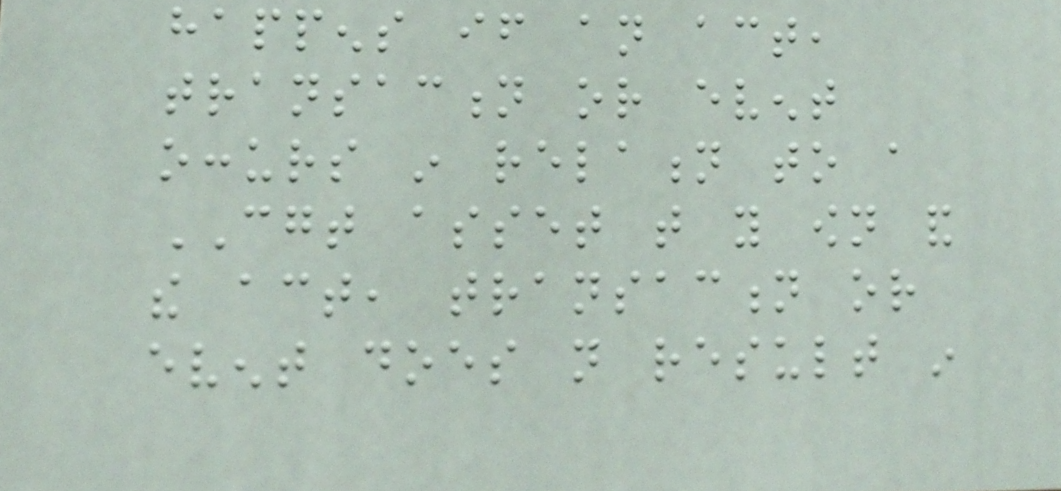happens if an act,
transaction or event
occurs in relation to a
CGT asset that you own and
the act, transaction or
event does not result in
